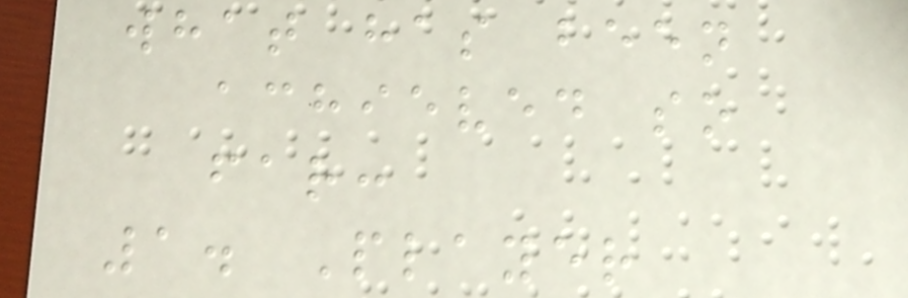what has been
achieved so
far:
1. Player
